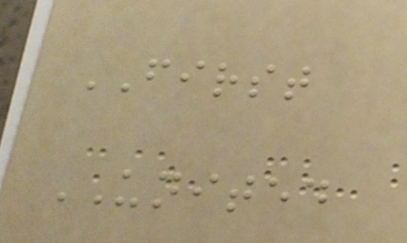FIRST
UNITED
